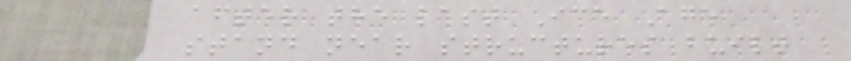after the last Ice Age
stand near structures built
